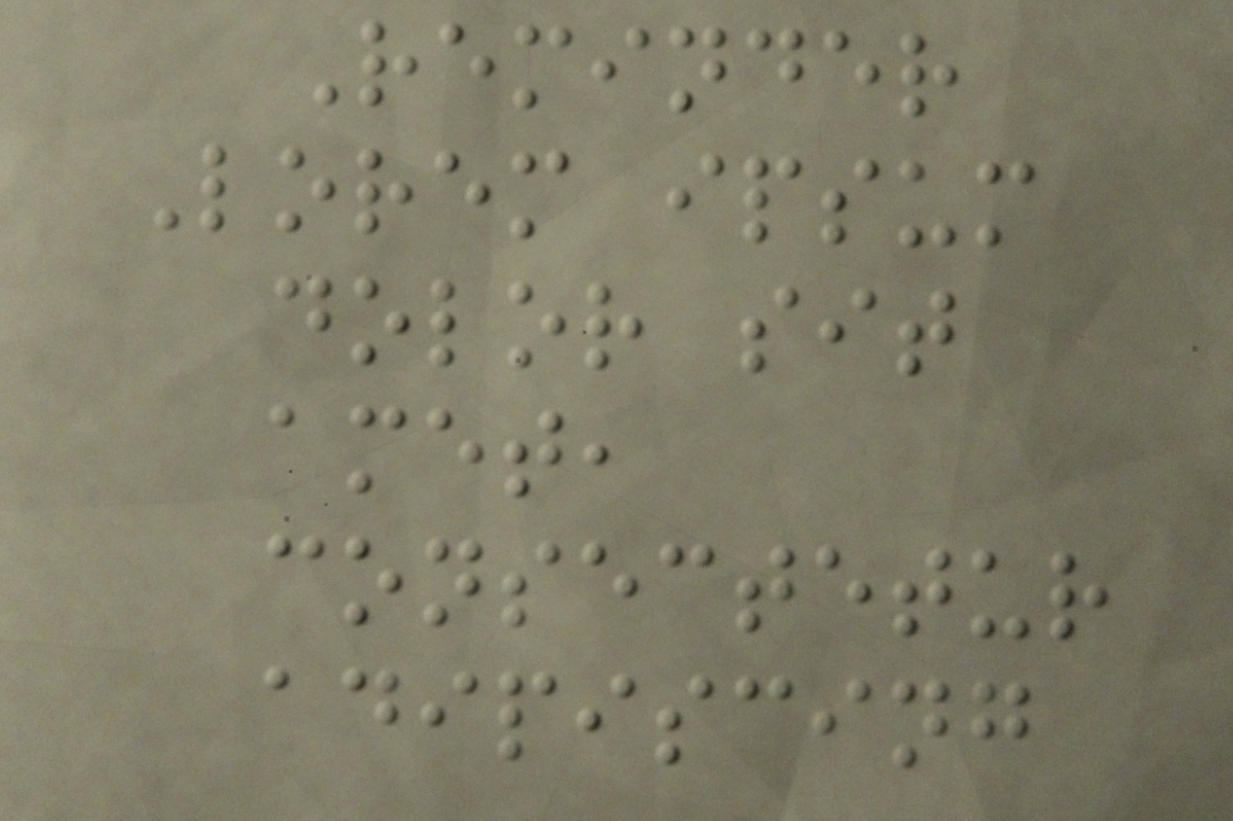Reminder
Lorem ipsum
dolor sit
amet,
consectetur
adipiscing
